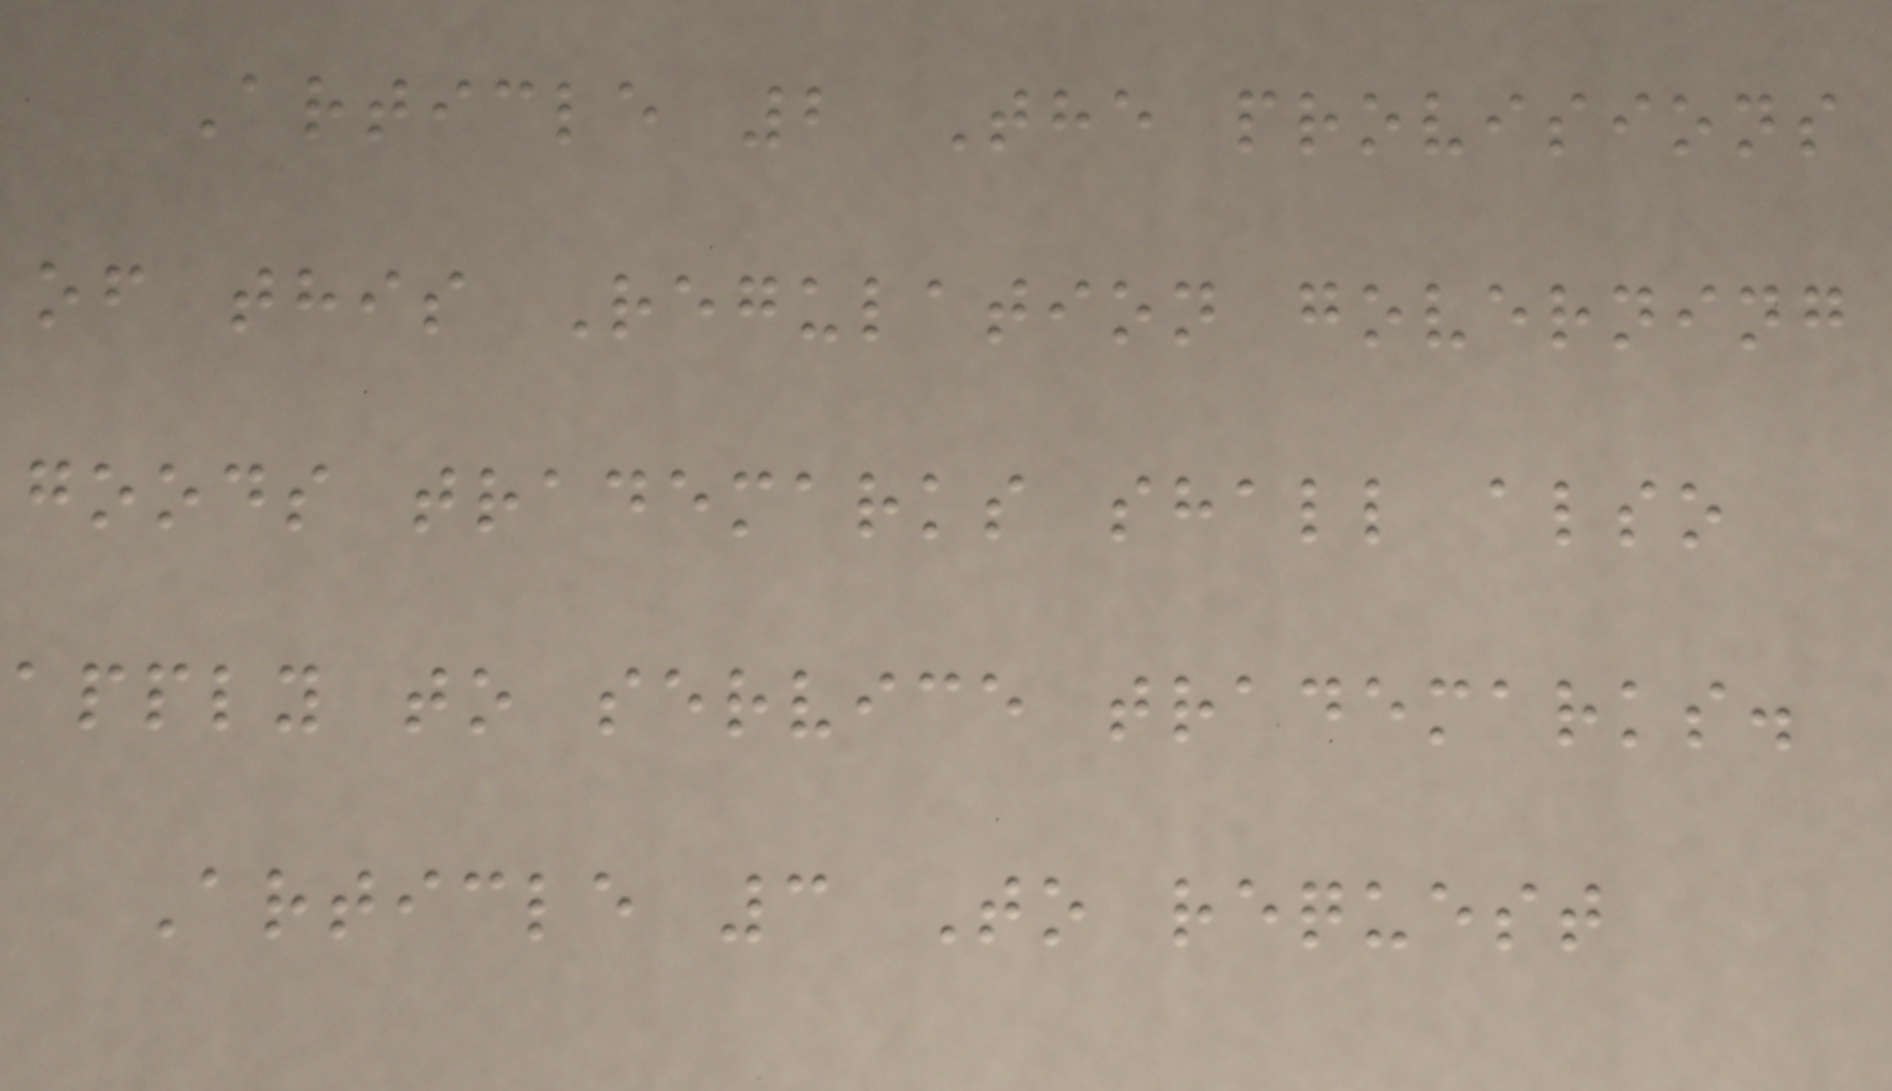Article 2 The provisions
of this Regulation governing
goods trademarks shall also
apply to service trademarks.
Article 3 To request
